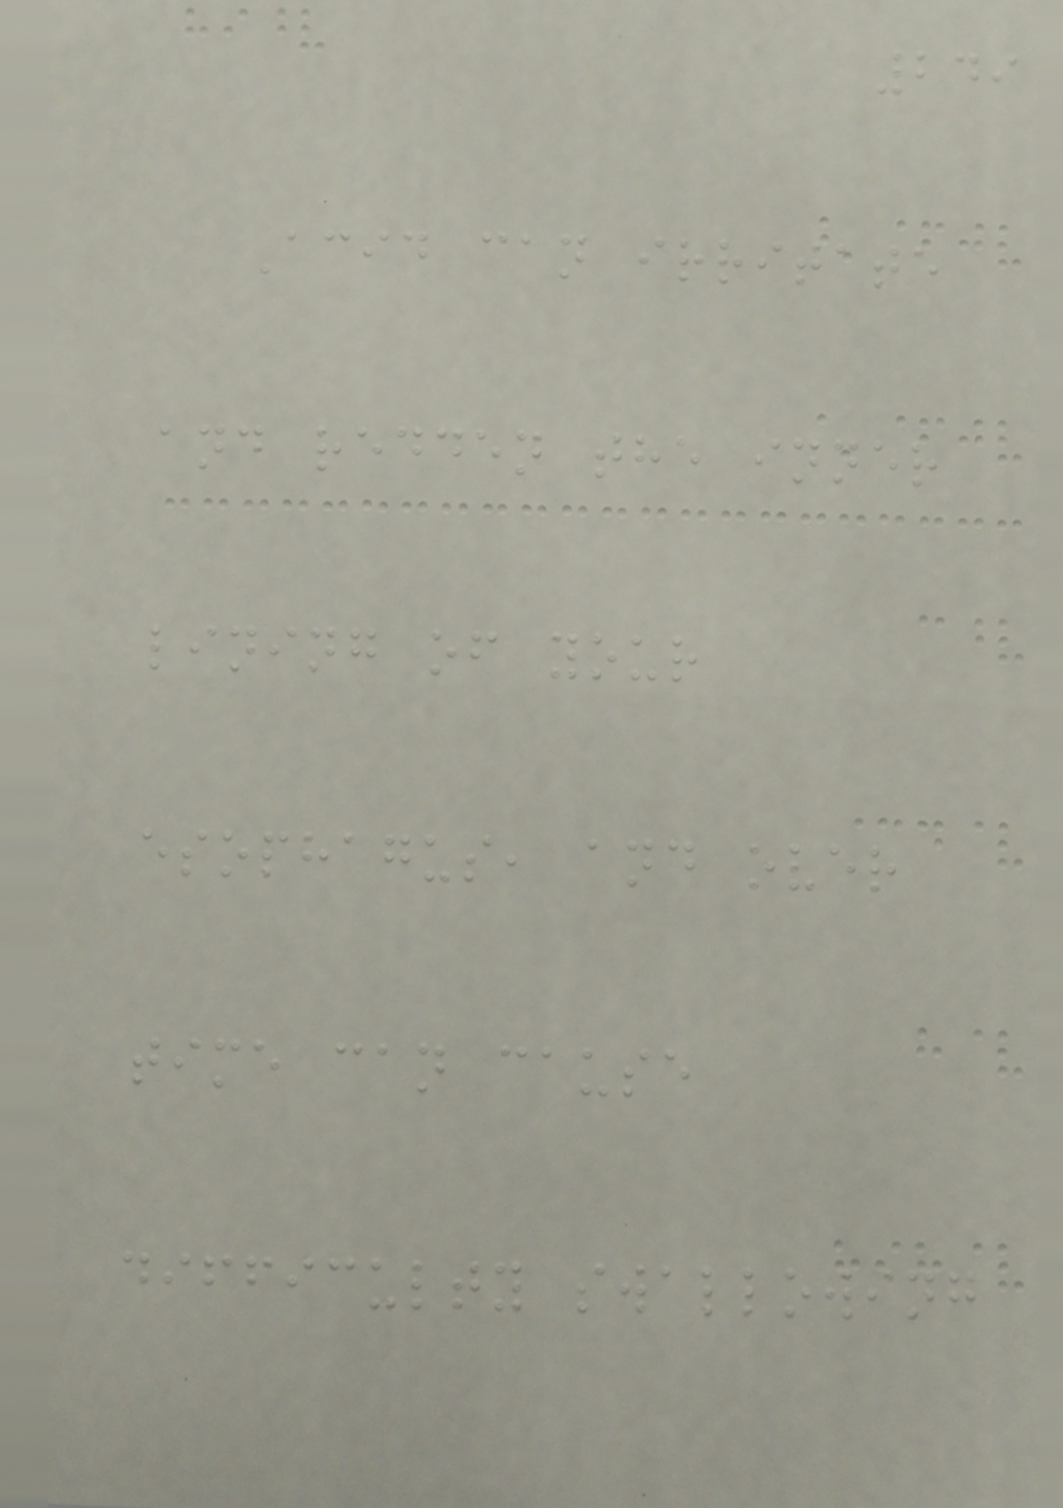249
Acid can irritate
and redden the inner
lining of your
esophagus, and over
time can cause
difficulty swallowing
